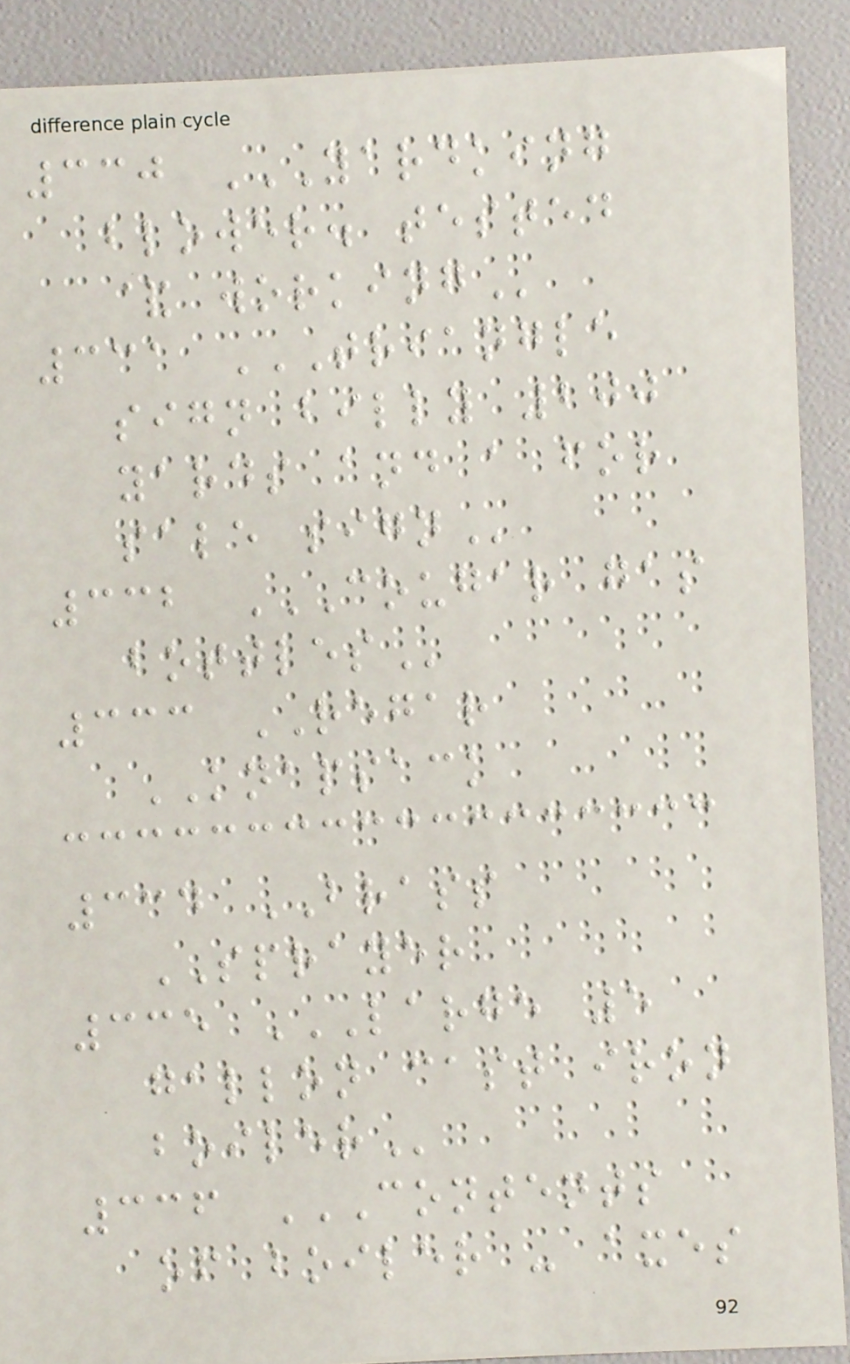330 YARDKING
BLOWER. TESTED
& WORKING
331 TRIANGLE
SIGN BILLY 200
YARDS AND A FOR
SALE SIGN
332 COUGAR GAS
BOTTLES
333 REGAR
KNAPSACK
334 BRASS
SPRAYER
335 LARGE 5
GALLON CAST IRON
BOILER
336 CONTENTS
OF BOILER - AXES
